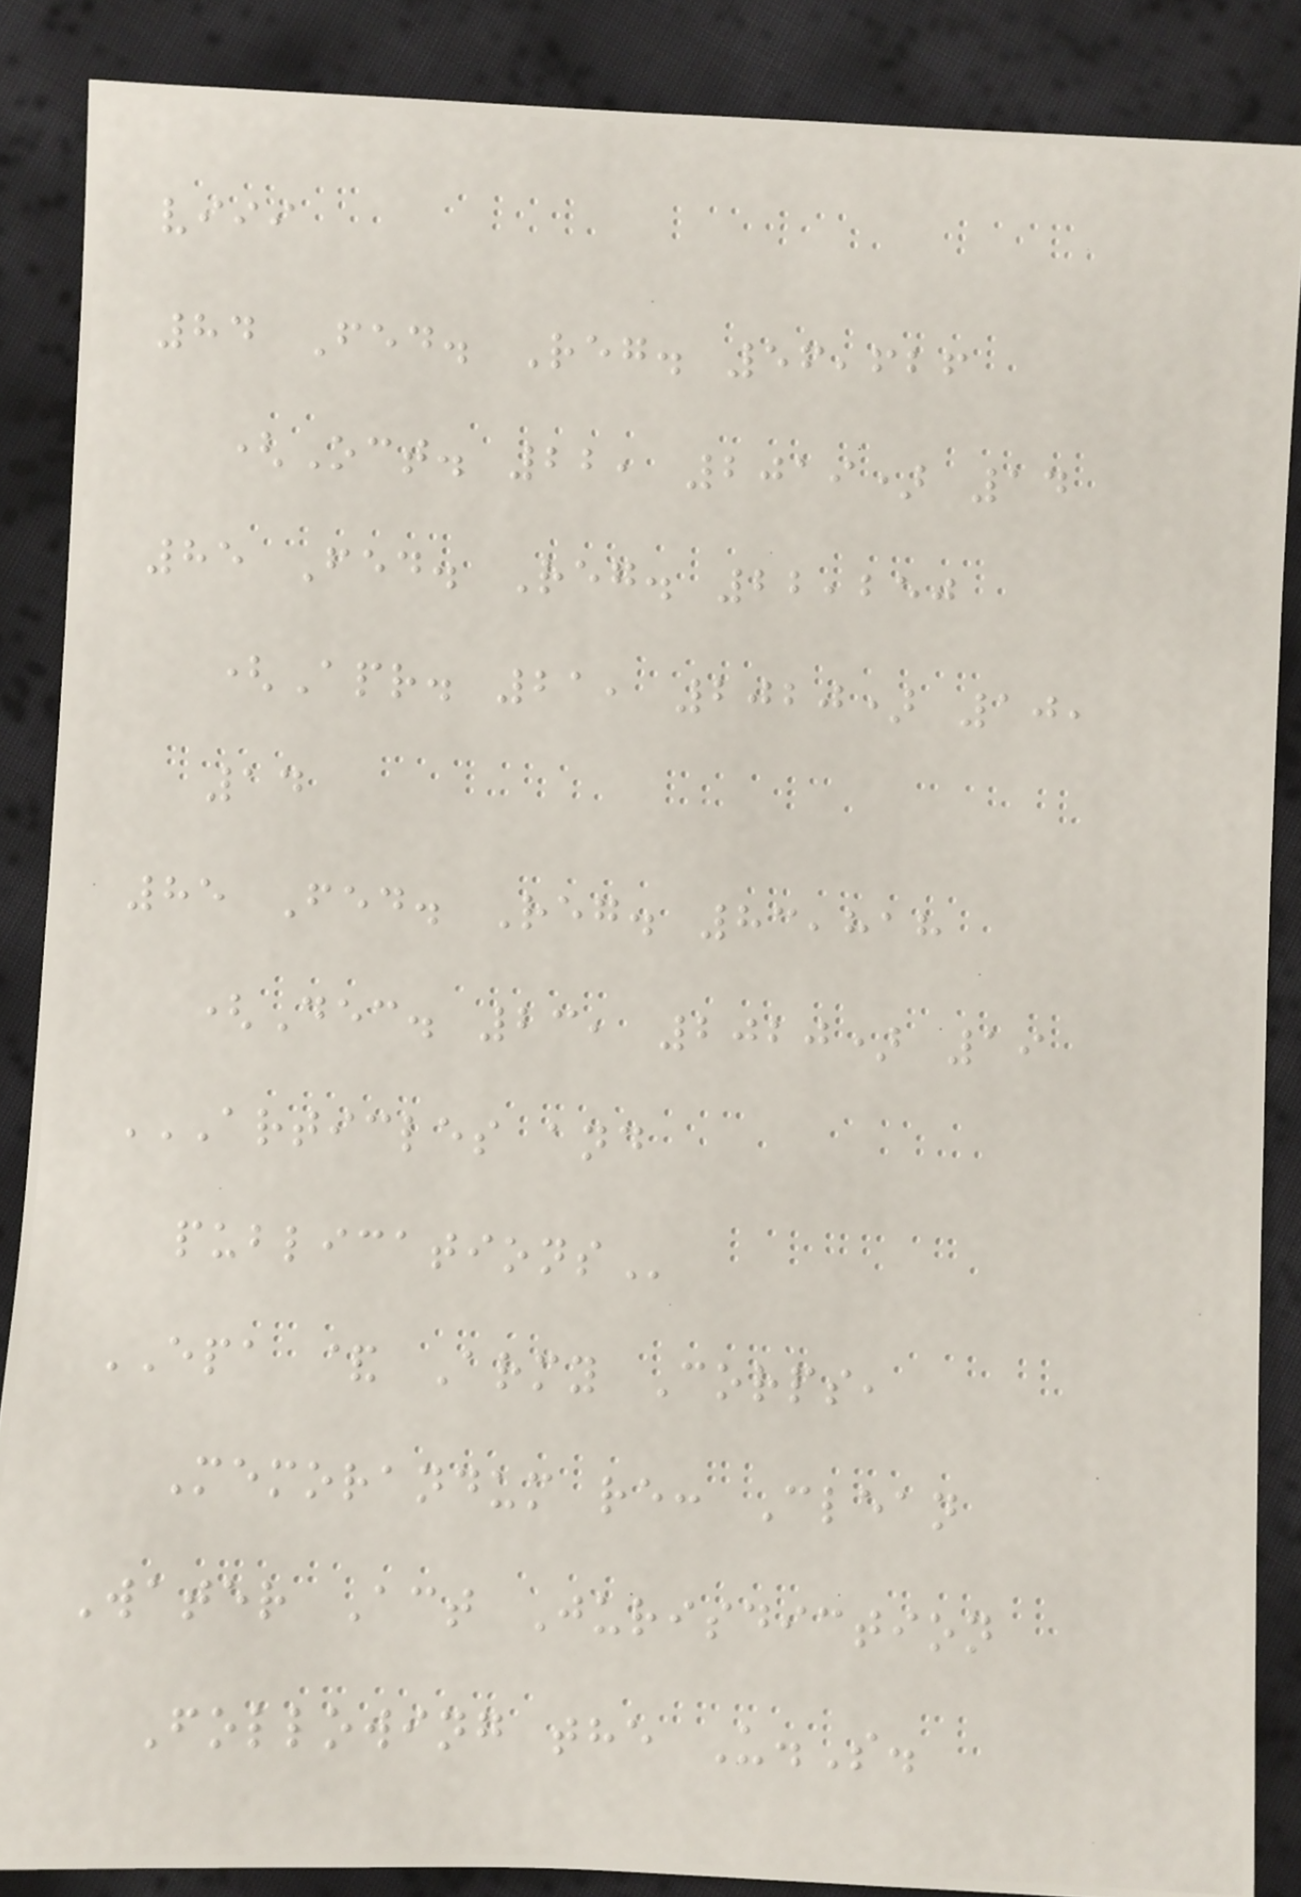viii
84 Fed. Reg. 56,626
(Oct. 22, 2019) 14
85 Fed. Reg. 22,250
(Apr. 21, 2020) 10,
14
85 Fed. Reg. 83,818
(Dec. 23, 2020) 19
ARTICLES AND
PUBLICATIONS
EPA & Army Corps,
Memorandum re: Clean
Water Act Jurisdiction
Following the U.S.
